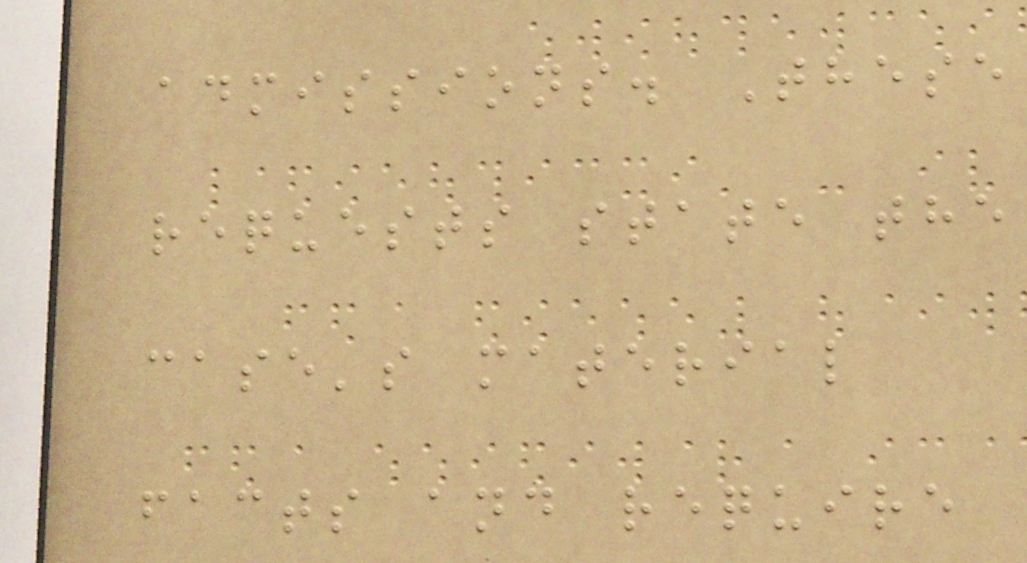admissions. These
requests state the
case's material
facts and require
